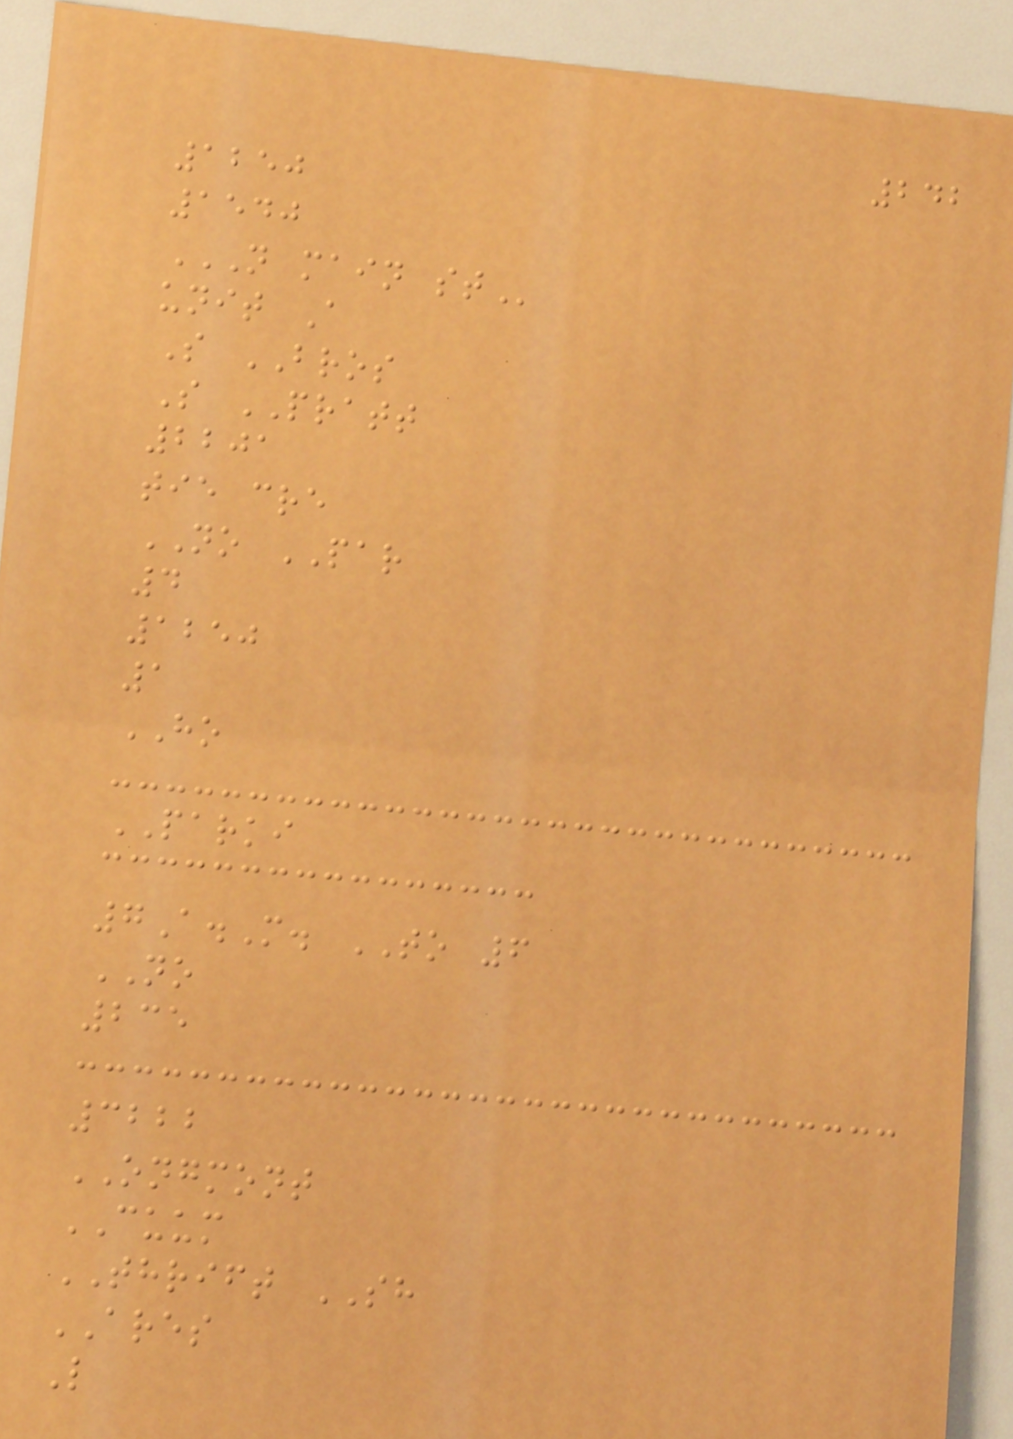242
1250
1540
N MAIN ST
unit A
S BROS
S PRATT
2201
tie cre
NO PAR
4
1250
1
HO
PARKI
7A.M. TO 6
NO
235
3222
ONGMONT
CUUM
THRIFT SH
ARES
L
